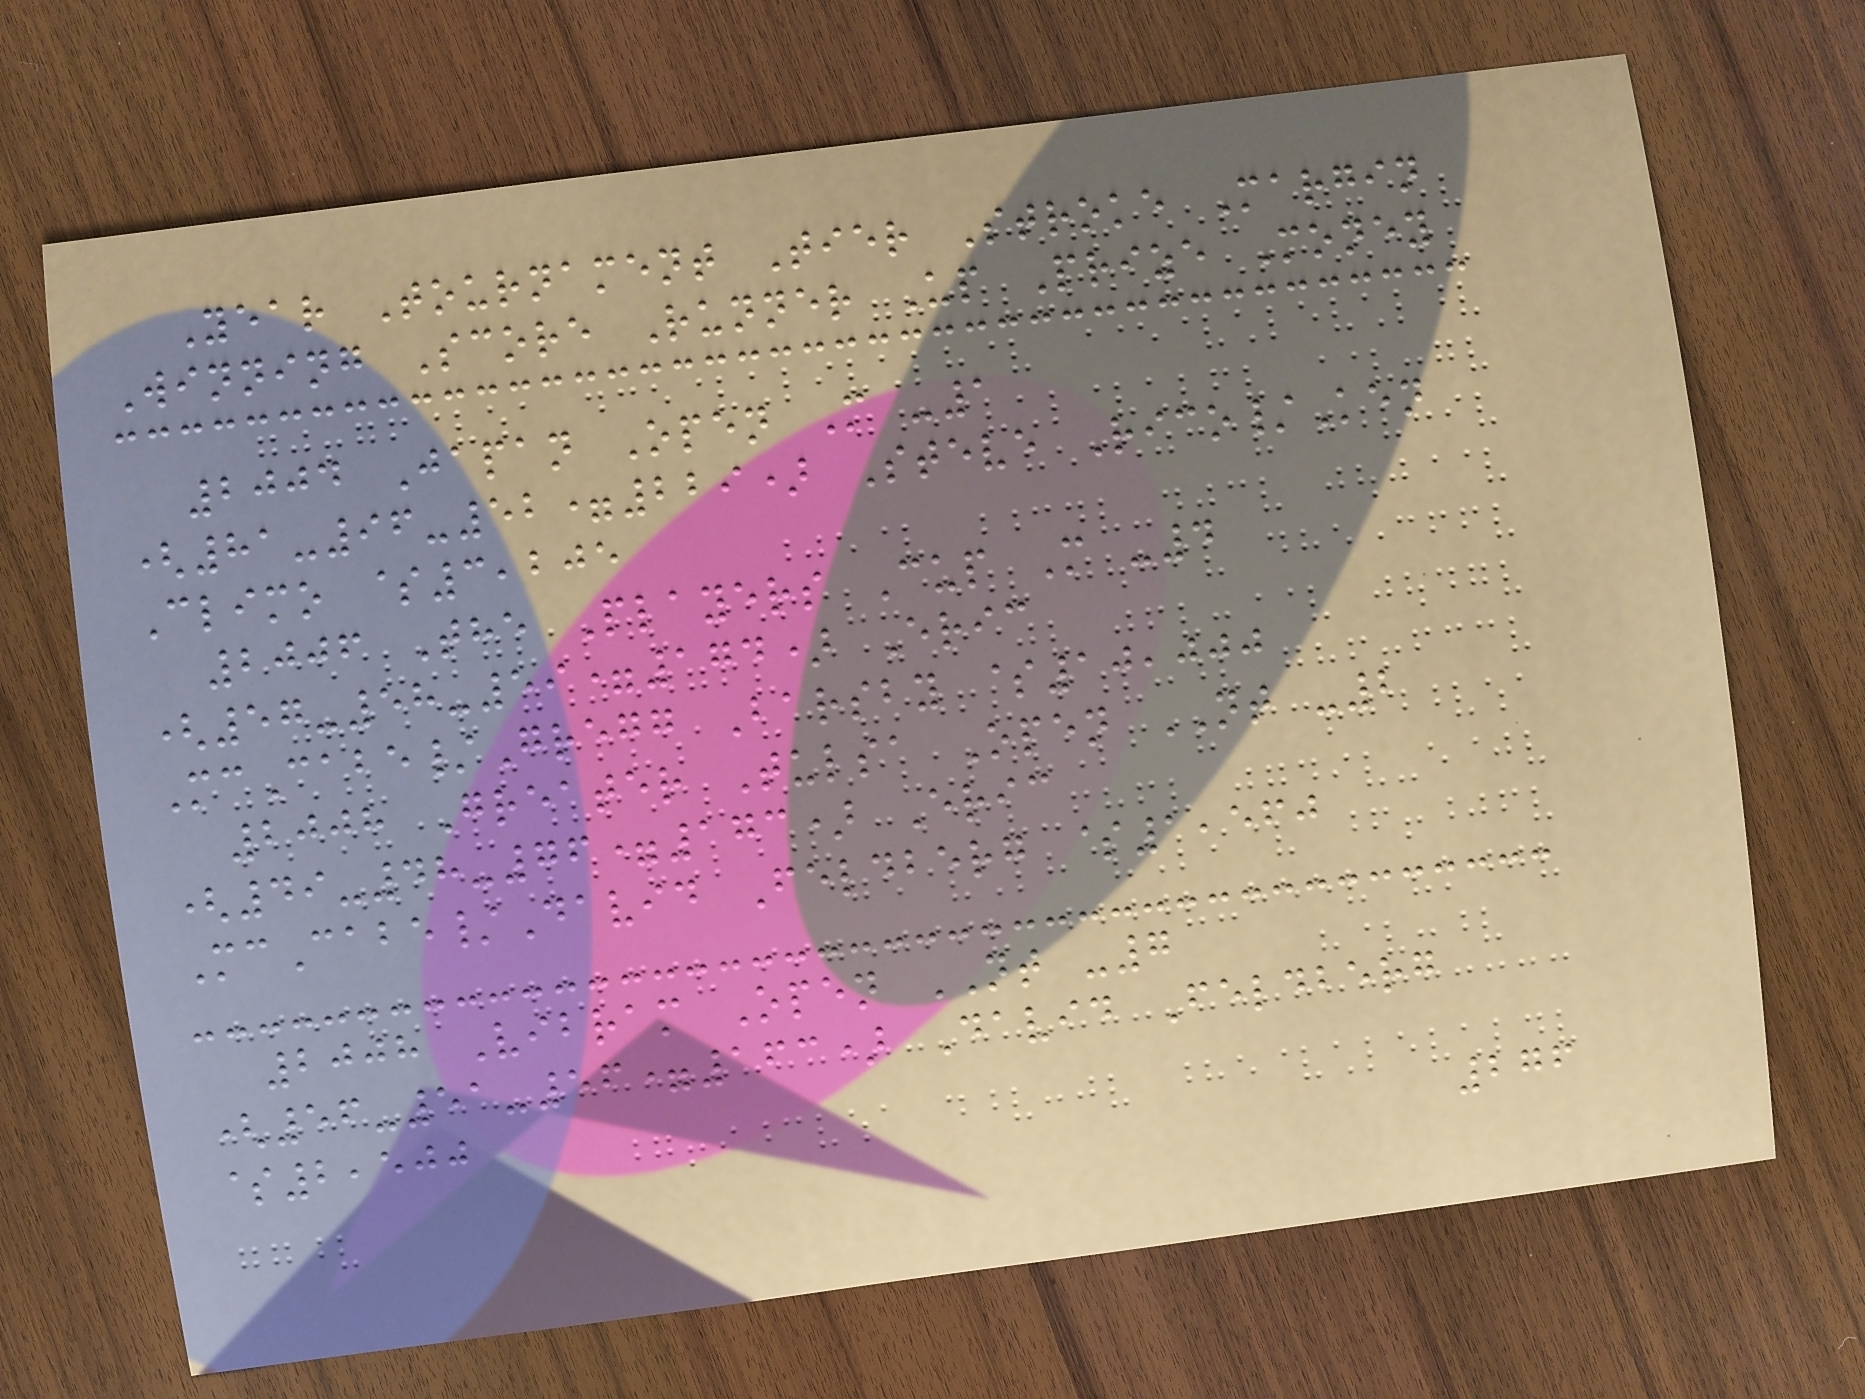Year Tournament Tier Stroke Margin
Winning Score Runner Up Prize Money
2004 Japan Open M -1
(81-96-52=229) Steve Rico/Ken
Climo $3,205
2006 The Players Cup M -4
(57-58-59=174) Eric
McCabe/Gregg Barsby $10,000
2008 Greater Tulsa Open NT -2
(49-48-76=173) Eric
McCabe/David Feldberg $1,560
2008 Vibram Open NT -7
(56-51-56=163) David Feldberg
$2,500
276
